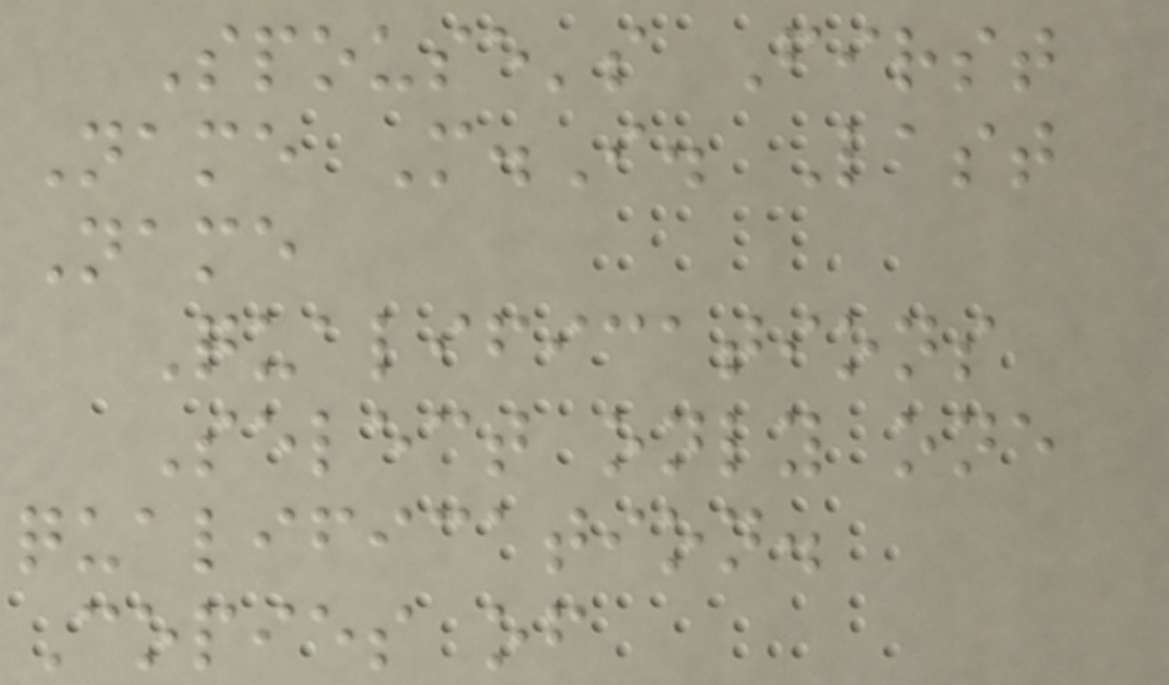Spouse's First
Name M.I. Last
Name
Qualifications
Select only one
qualification.
Copies of
